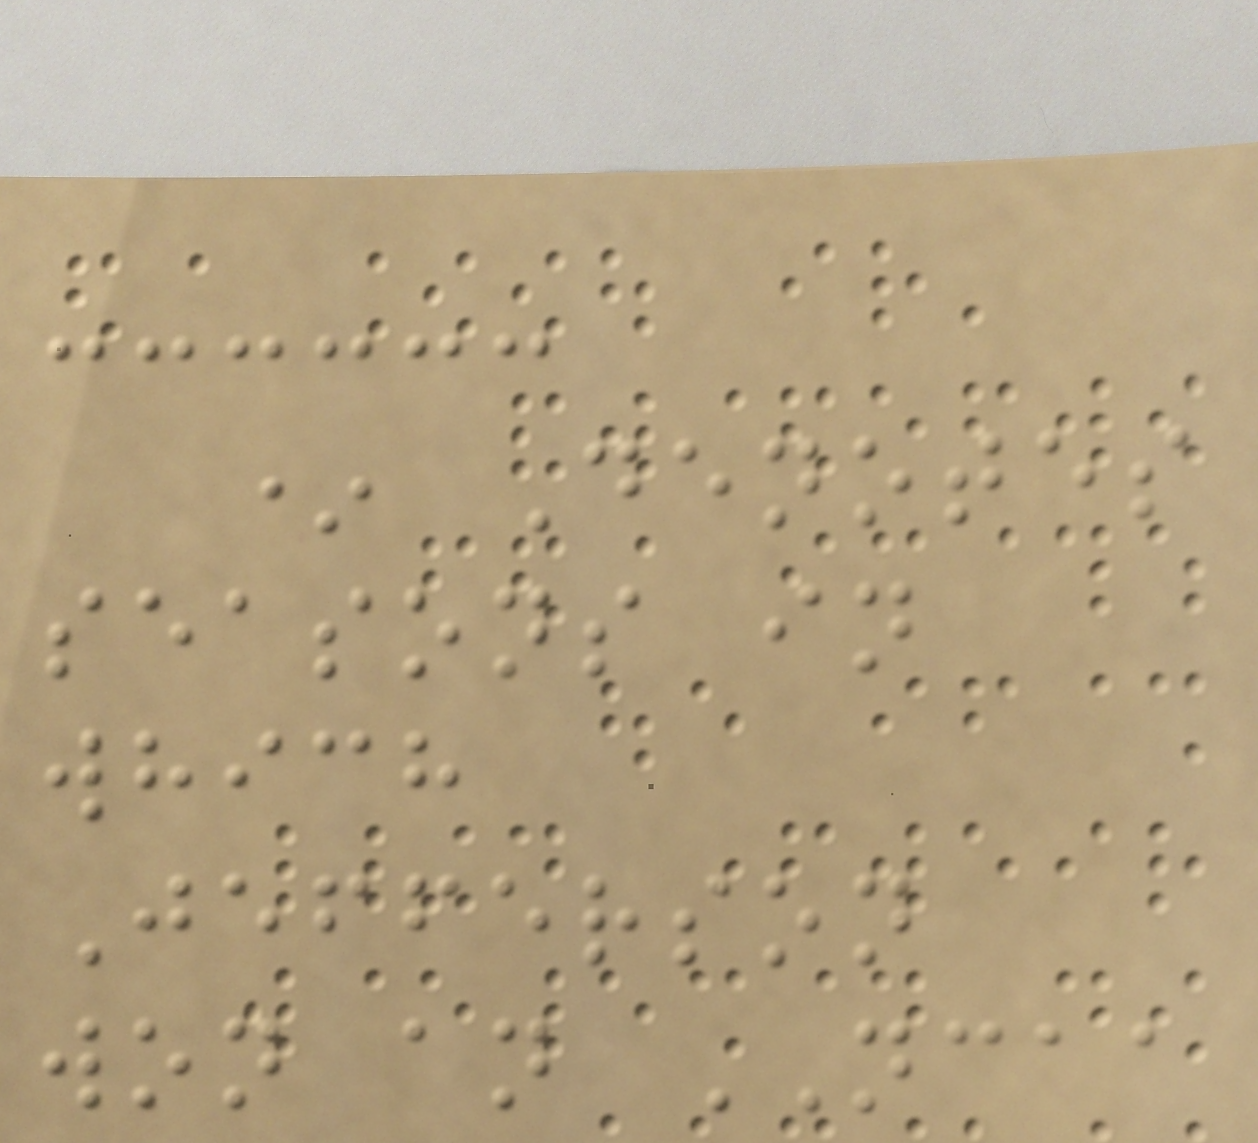* Denotes
seasons in
which
Jefferson
won an NCAA
